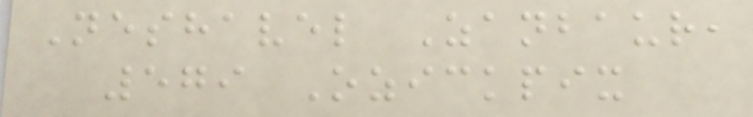Neshavel Zanbaur,
579 Ozickpix
